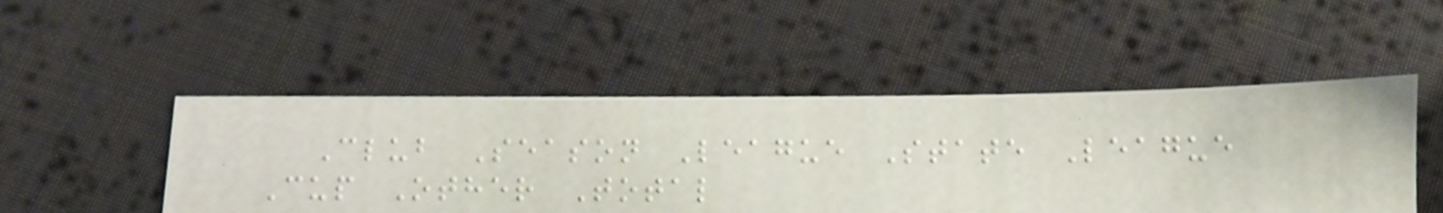Club Season League State League
Cup Other Total
